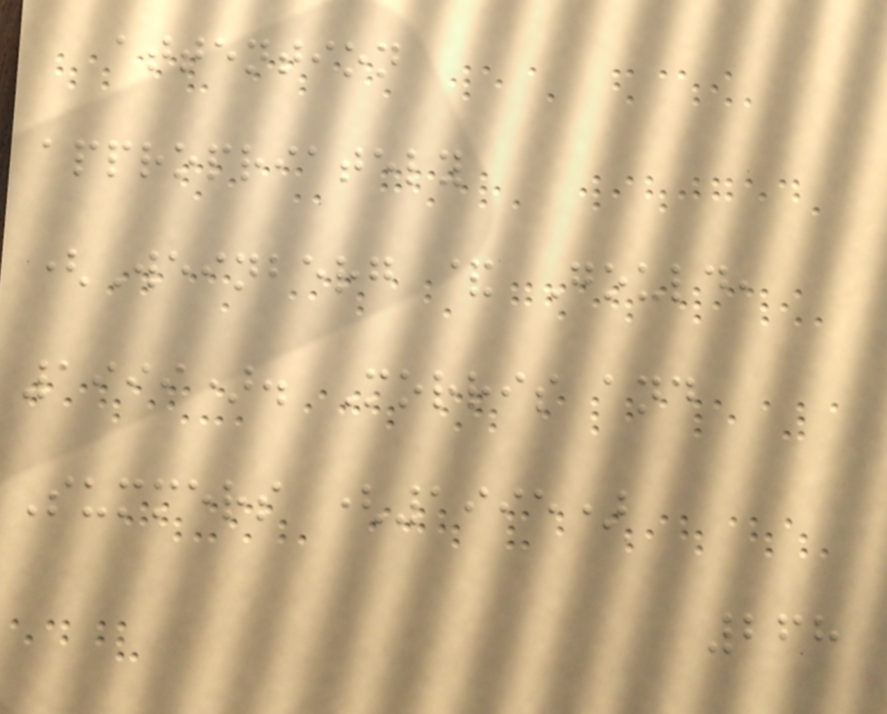attention
appropriately
(Weinberg & Gould,
1999). Morris and
Summers (1995)
268
